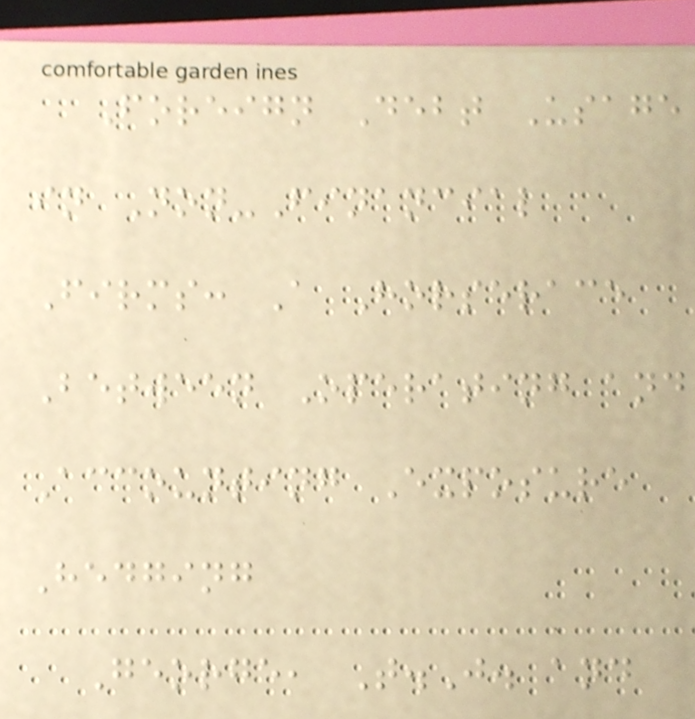Foreign Debt Usage
in Non-Financial
Firms: A Horserace
Between Operating and
Accounting Exposure
Hedging
George, T.J. and
